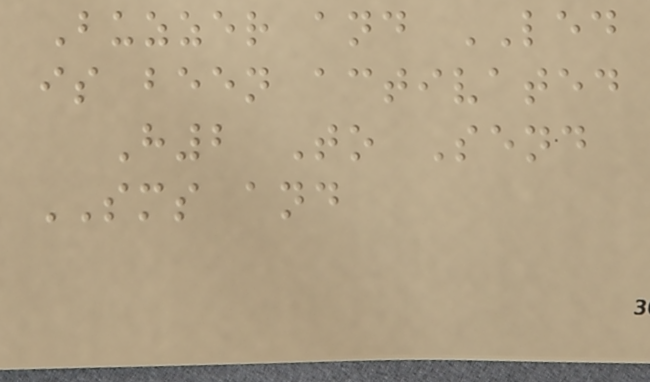Buzzer and LED
is been activated
H2 To Send
SMS and
